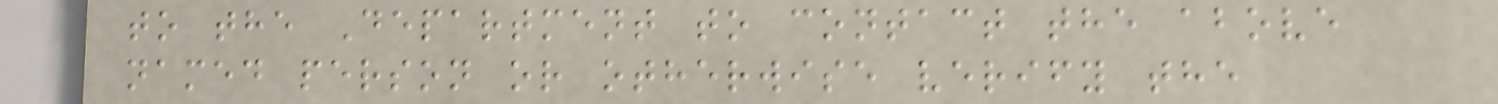to the Department to contact the above
named person or otherwise verify the
